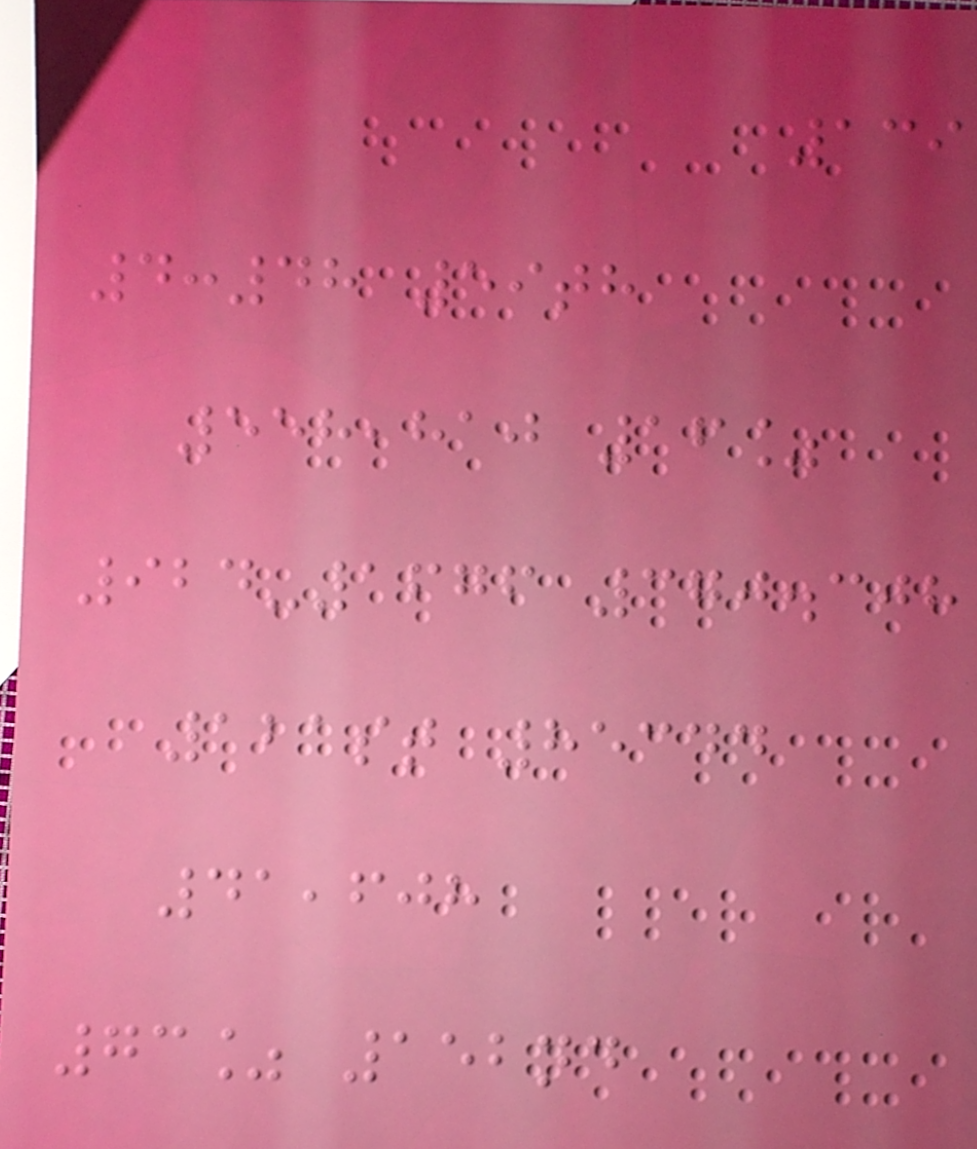139
4:48 59th
558,810 16%
924-1676 370.308
121st 85344
41,608
73% 152nd
